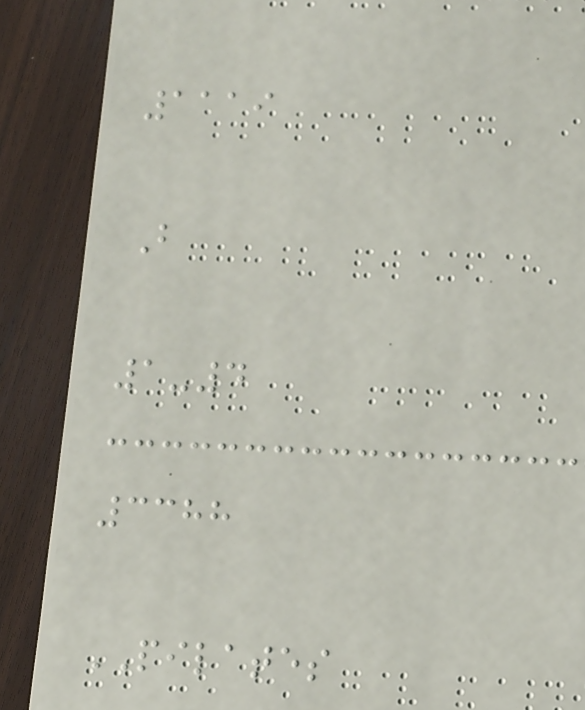1119
B
1-4
3388
PILATES
